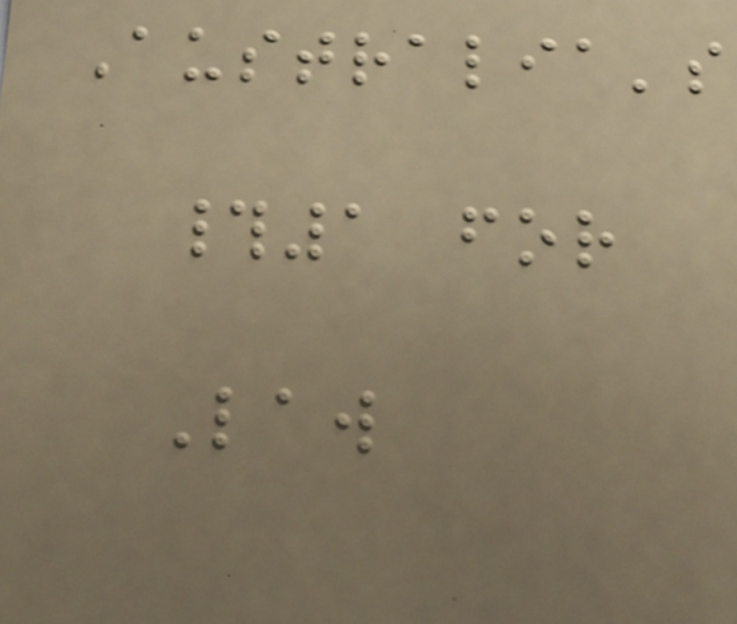Australia's
#1 for
Law
